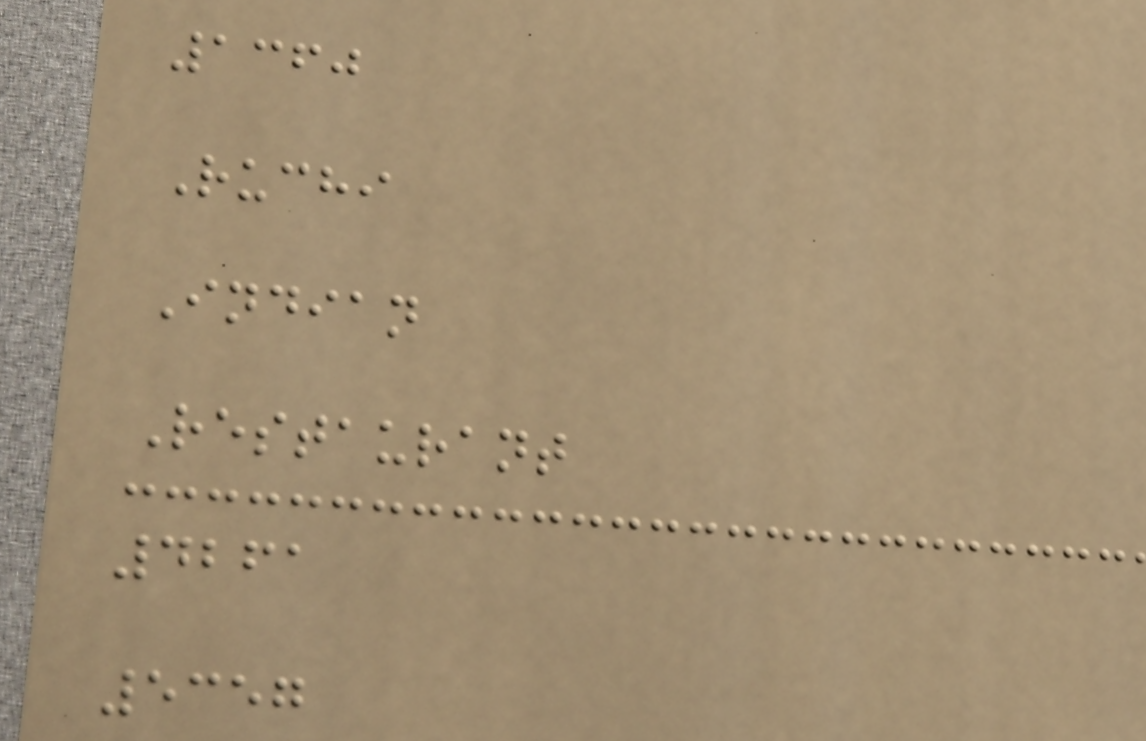1360
Ruchi
Indian
Restaurant
4261
5357
